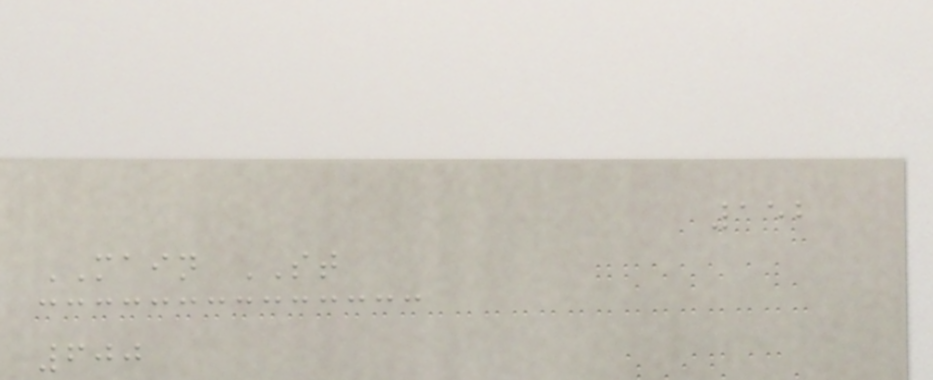152
MAIN ST
600
